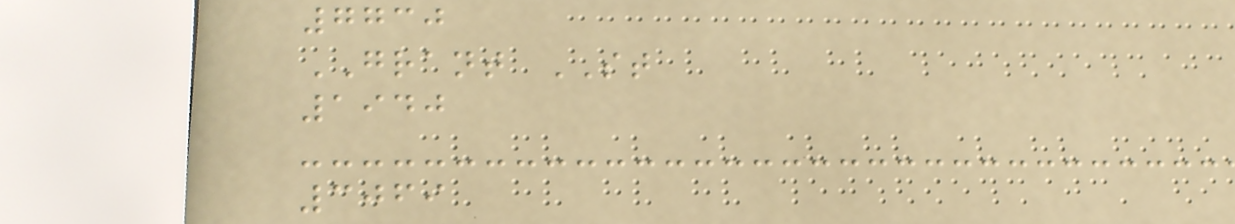7730
GRANT ST
1940
3069
